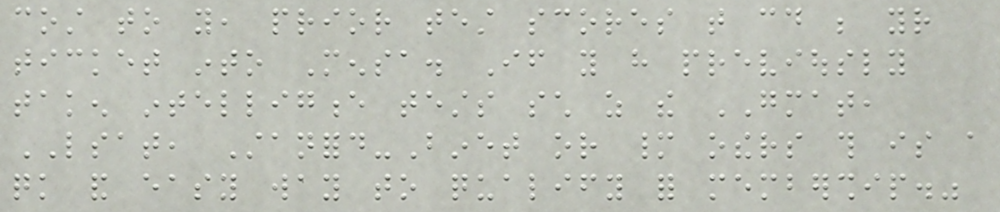cost to you, prior test scores that could be your
ticket into Mensa. If you have previously
taken intelligence tests such as the GMAT,
LSAT, Stanford-Binet or many others this is a
quick and easy way to qualify for membership."
